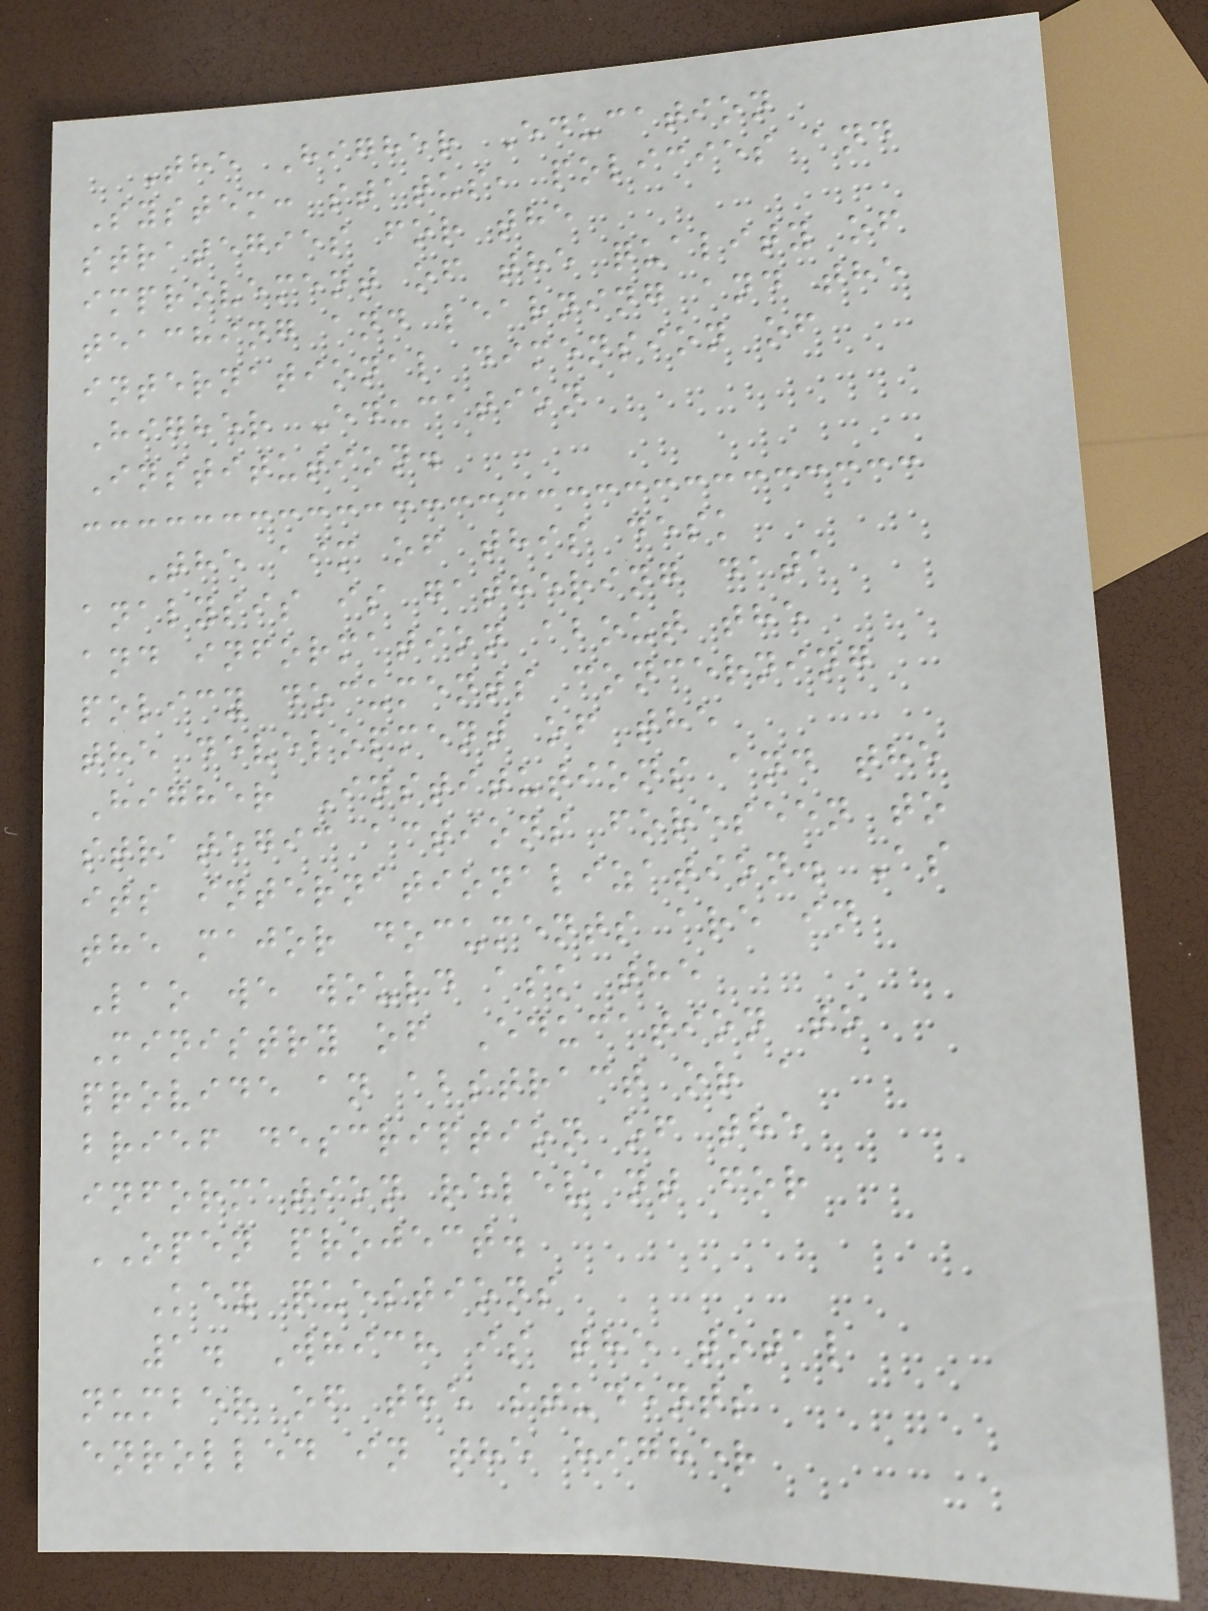The Higher Education
System: status, policies and
strategies for the
improvement of the quality of
teaching and learning and the
international dimension of
Higher Education
Institution.
The aim of this desk
analysis is gathering data
and information about the
policy documents concerning
the development of the
Higher Institutions and the
strategic actions foreseen to
its internationalization. As
the major documents are in
Lao we would ask the
Ministry of Education to
provide an abstract or a
brief description of the
information relevant for
OPEN project.
Key questions
1. Which is the total
number of the students
enrolled in the higher
